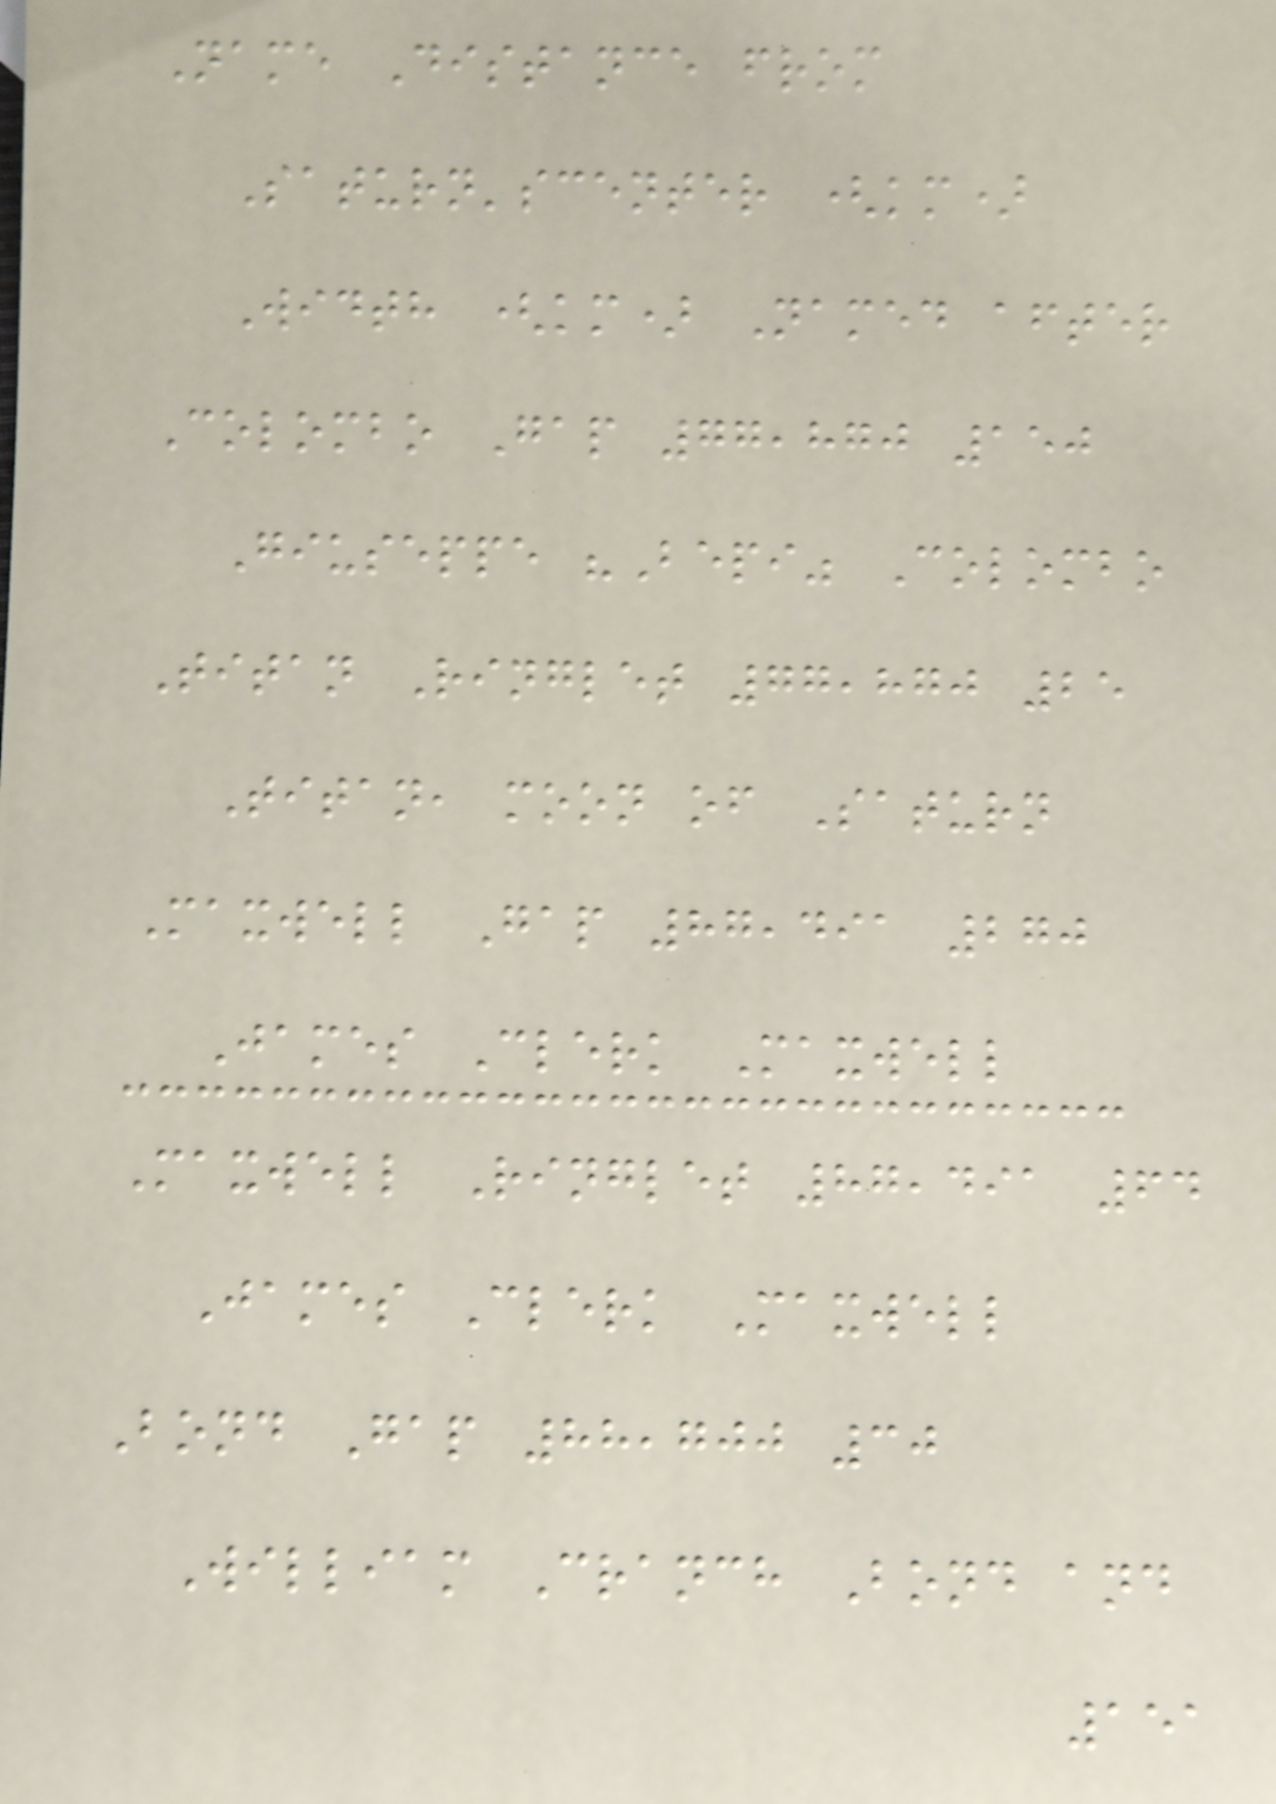Name Distance from
Saturn'scenter (km)
Width (km) Named after
Colombo Gap 77,870 150
Giuseppe "Bepi" Colombo
Titan Ringlet 77,870 25
Titan, moon of Saturn
Maxwell Gap 87,491 270
James Clerk Maxwell
Maxwell Ringlet 87,491 64
James Clerk Maxwell
Bond Gap 88,700 30
William Cranch Bond and
151
